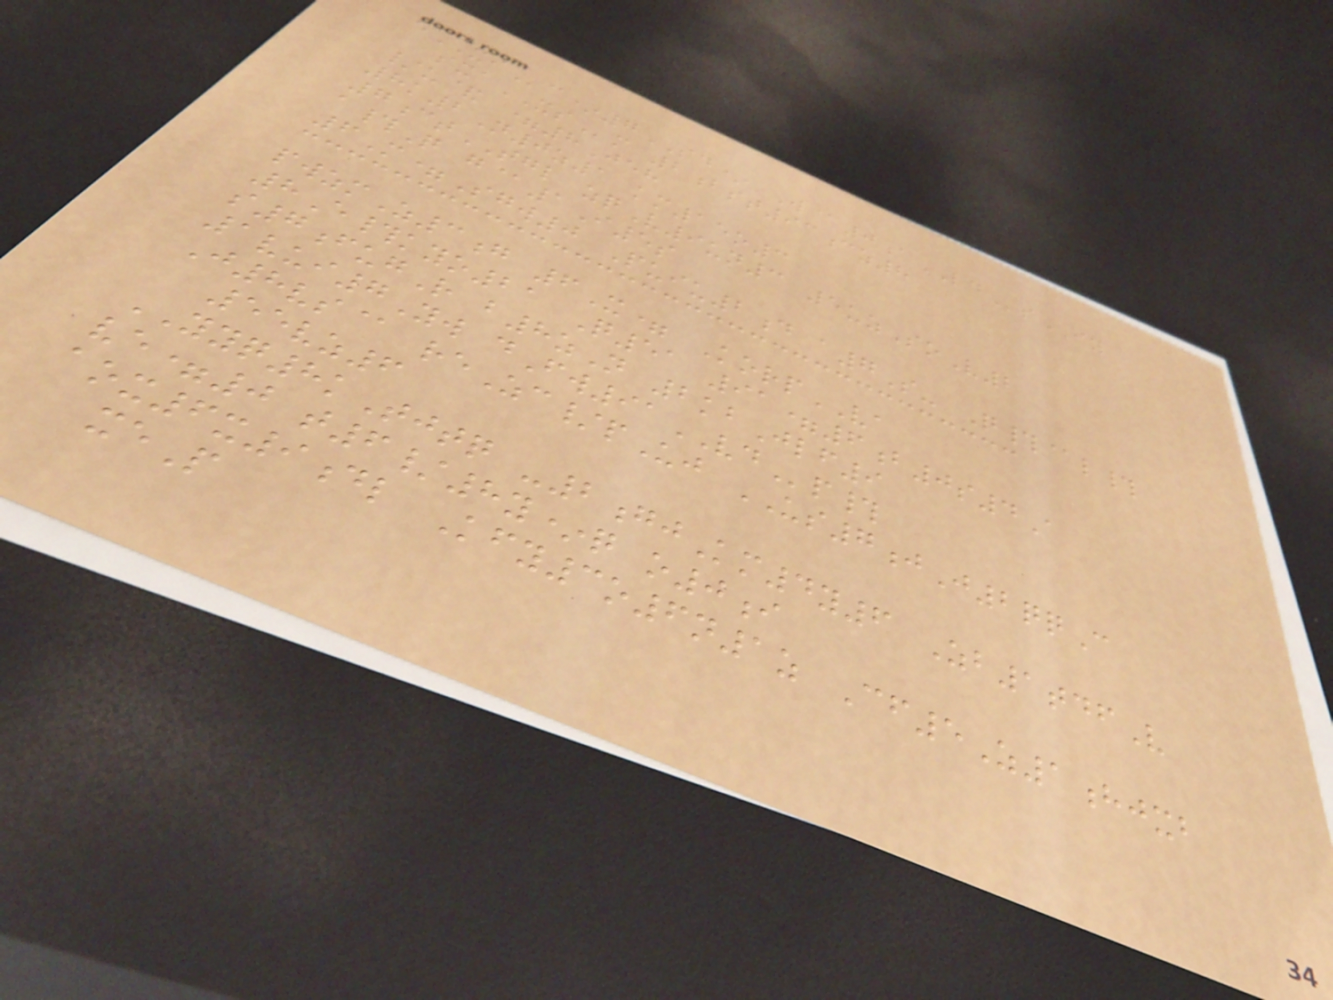eXIc*7SD* W@0aLDsIY
sxaXSm 2bst93cz8
/u& =8Jeh
8k2N0z1 km15o3
7ctTGL zqV9un3 5uzSoV2
a#Q g@1I5s
6M=Sgw0 Puiu2d a7S- Q#@l#
pwzmZ3g 6X= KorpVA
8E#kyo21 Q51 91=6b0s4A
s7fugR b8zN 2kbJlf9
1vui7Yw dFw91VDp#
J8vs@ reZc/pUj US7jJ2qqC
55vz6
YYQ8kTjtq -2gjKm4y6 Zb1tdfV
ve=0 t6/8y*q o0i
aox6x9dl Kfy3o6n1z Cf5Z1hjxb
xeP
